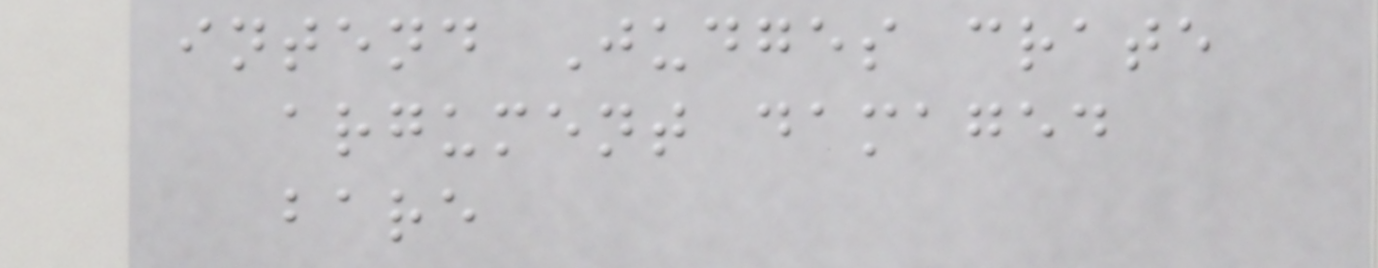intend Judges crate
argument damaged
bare
